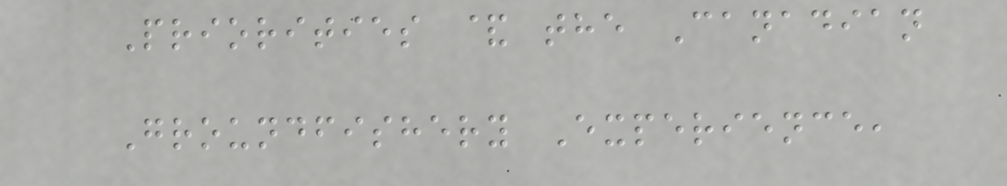Priorities & the Canadian
Groundfishery Experience,
